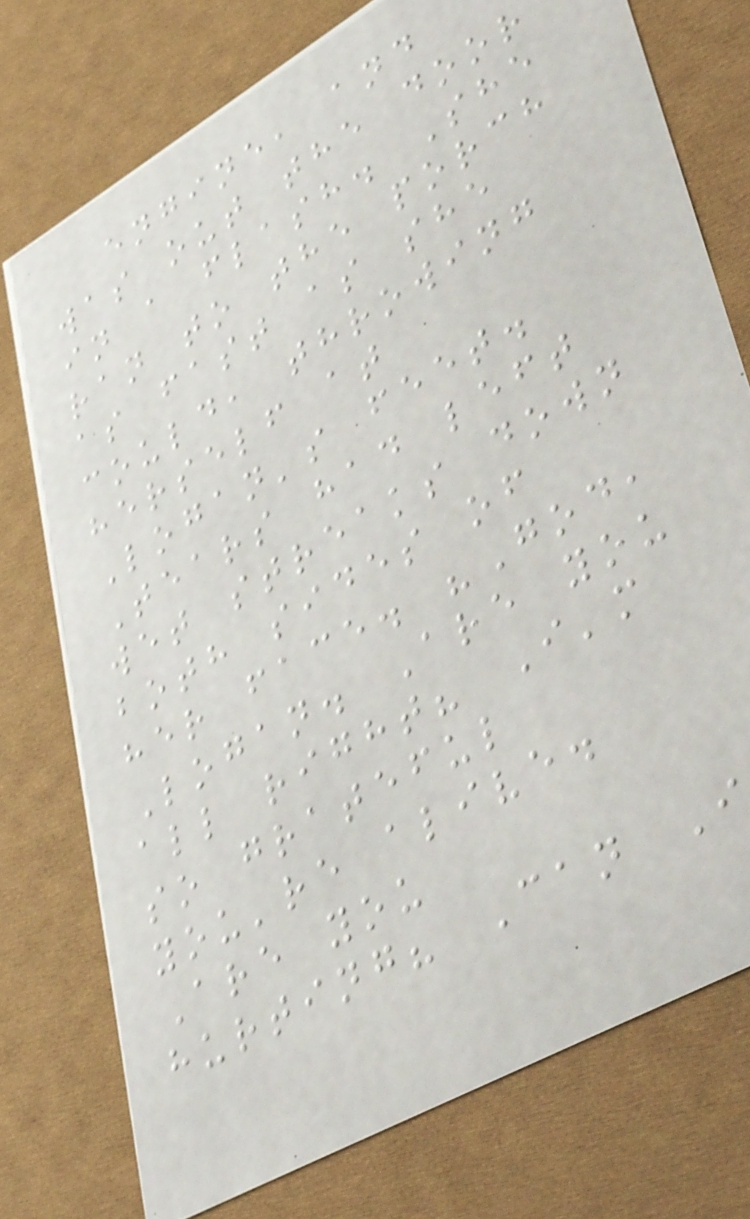engine, and
was out the door
in a flash. She
ran to the porch
as fast as she
could, throwing
herself at
Logan's feet.
Tears had left
wet streaks down
both sides of
her face. "God,
Logan. Are you
all right? I'm
so grateful
you're alive.
Are you
hurting? Can I
